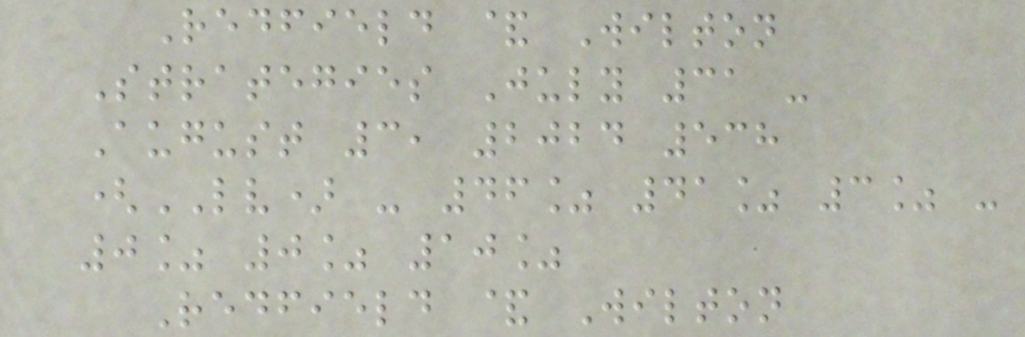Redfield & Wilton
Strategies July 31 -
August 3, 2024 538
(LV) - 46% 41% 3% -
0% 0% 10%
Redfield & Wilton
